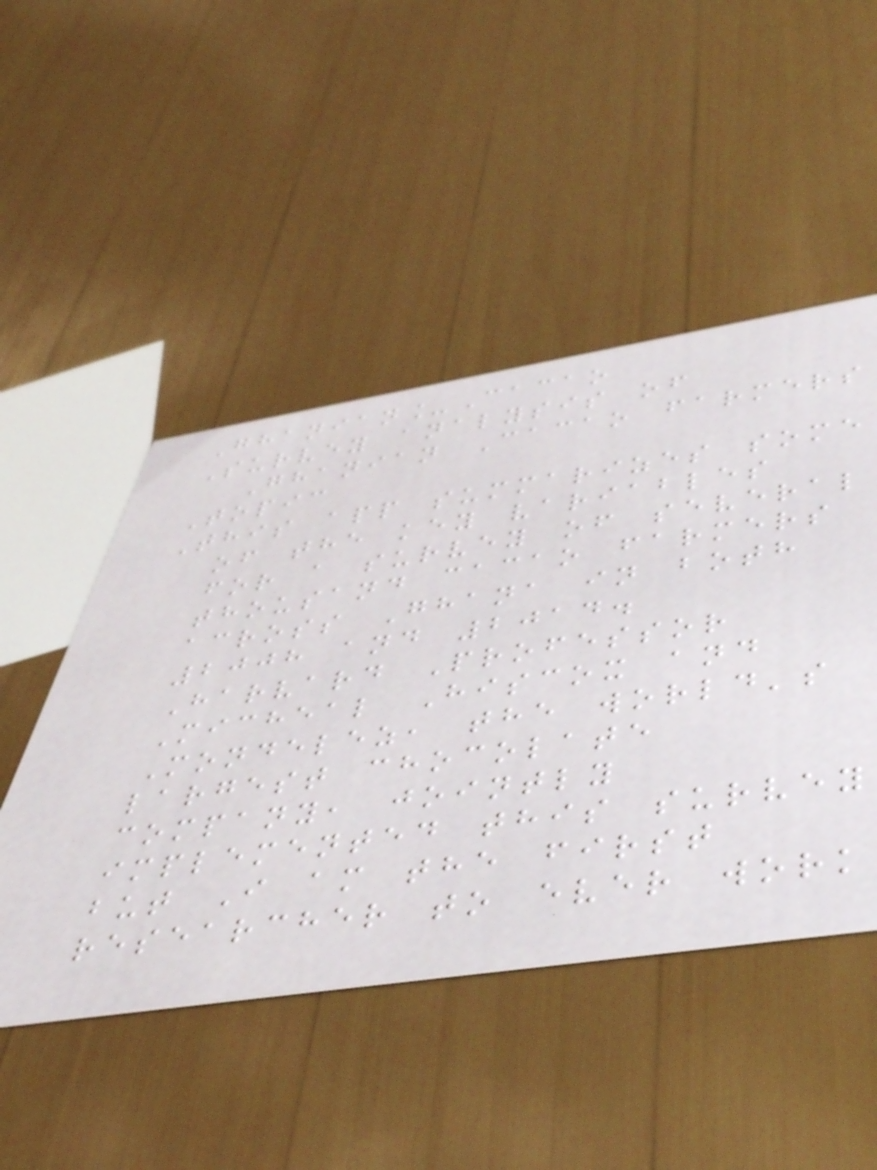Ghanian_Cacao
Survey analysis of
Ghanian Cacao farmers
Topic
This app summarizes some
of the key variables
for a survey of several
thousand cacao farmers
across Ghana in both
2008 and 2014.
Harvard Professor
Micheal Hiscox and
Mondelez, the world's
largest chocolate
company, jointly
implemented this survey
but I am the first
researcher to ever work
